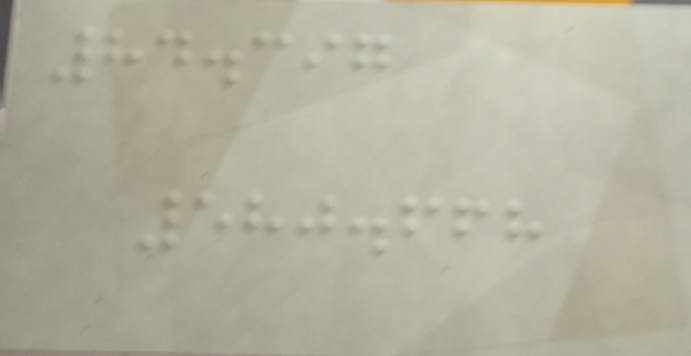84.397
580.668
